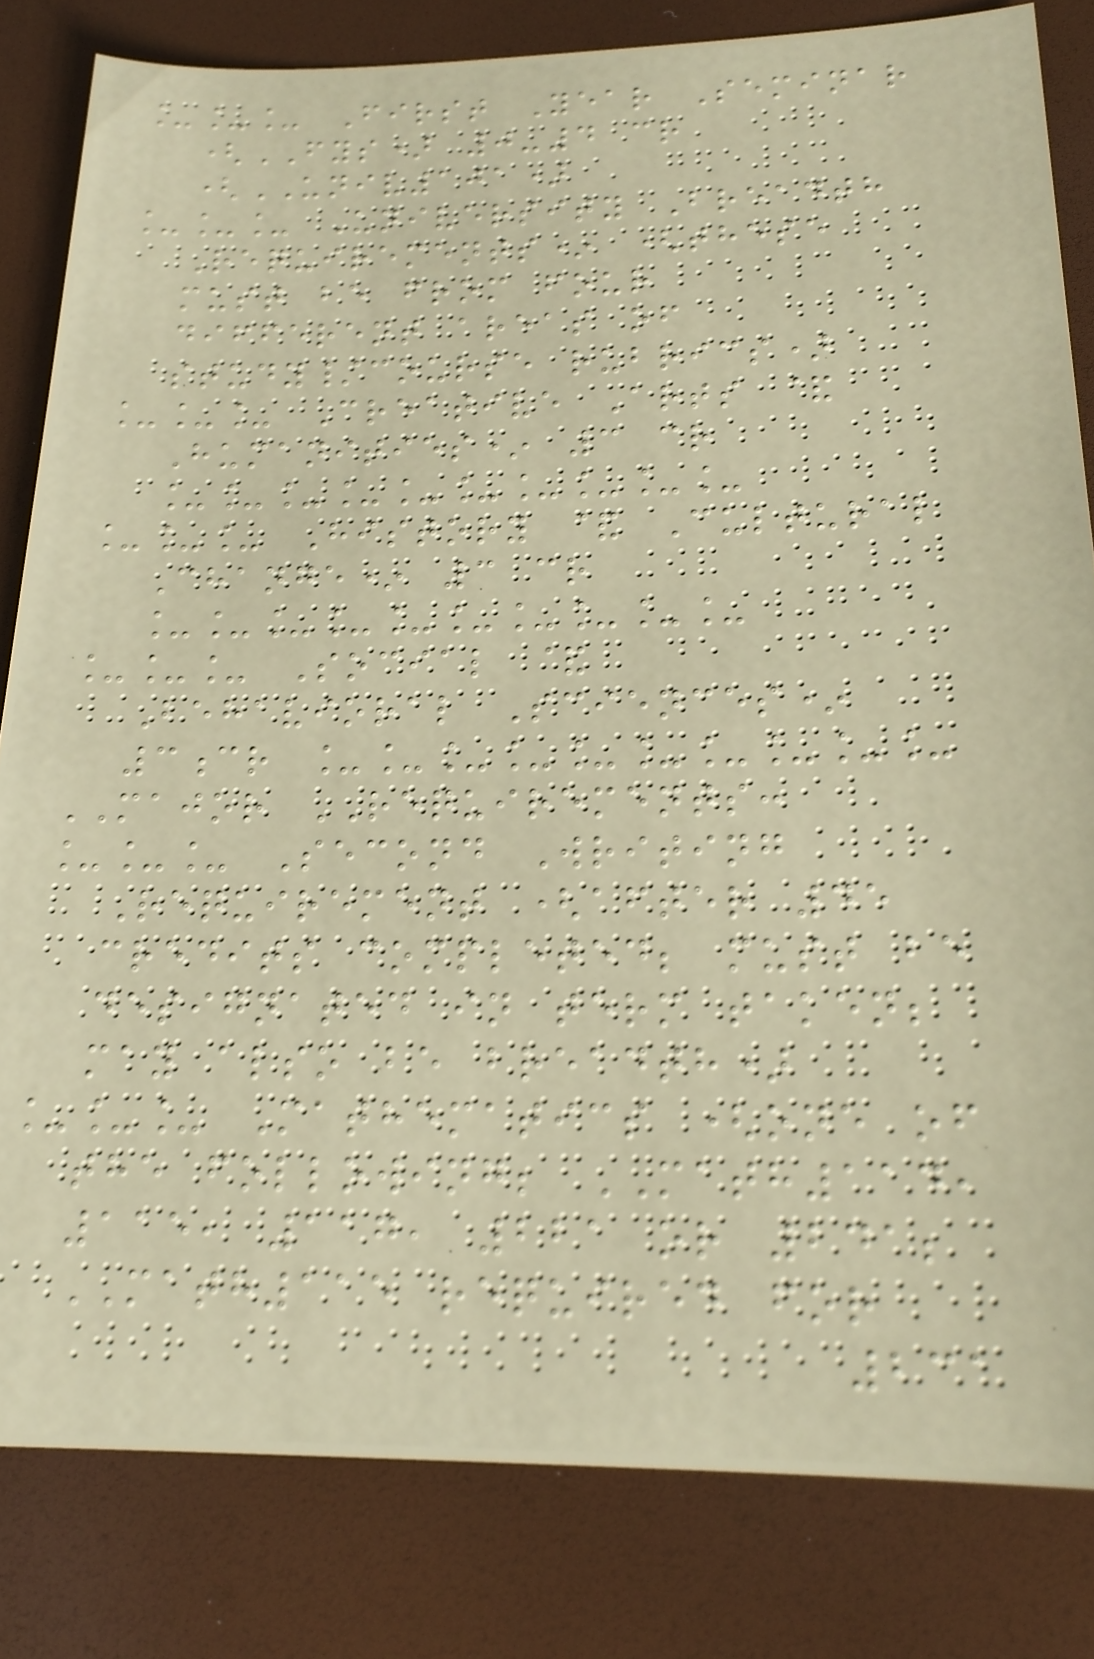___ First Year Seminar
(FYS) 0-4 cr
(UNIV101)
___ University Breadth
Requirements* (these
must be from four
different areas of
study/course rubrics)
___ Creative Arts &
Humanities* 3 cr
__________
___ History & Cultural
Change* 3 cr
__________
___ Social &
Behavioral Sciences*
3cr __________
MAJOR REQUIREMENTS:
___ Second Writing
Requirement (after 45
credits completed; must be
designated in term taken;
may also be breadth)
___ Mathematics (one of
the following; MATH114,
115, 117, 221 or 241;
MATH115 required for
231
